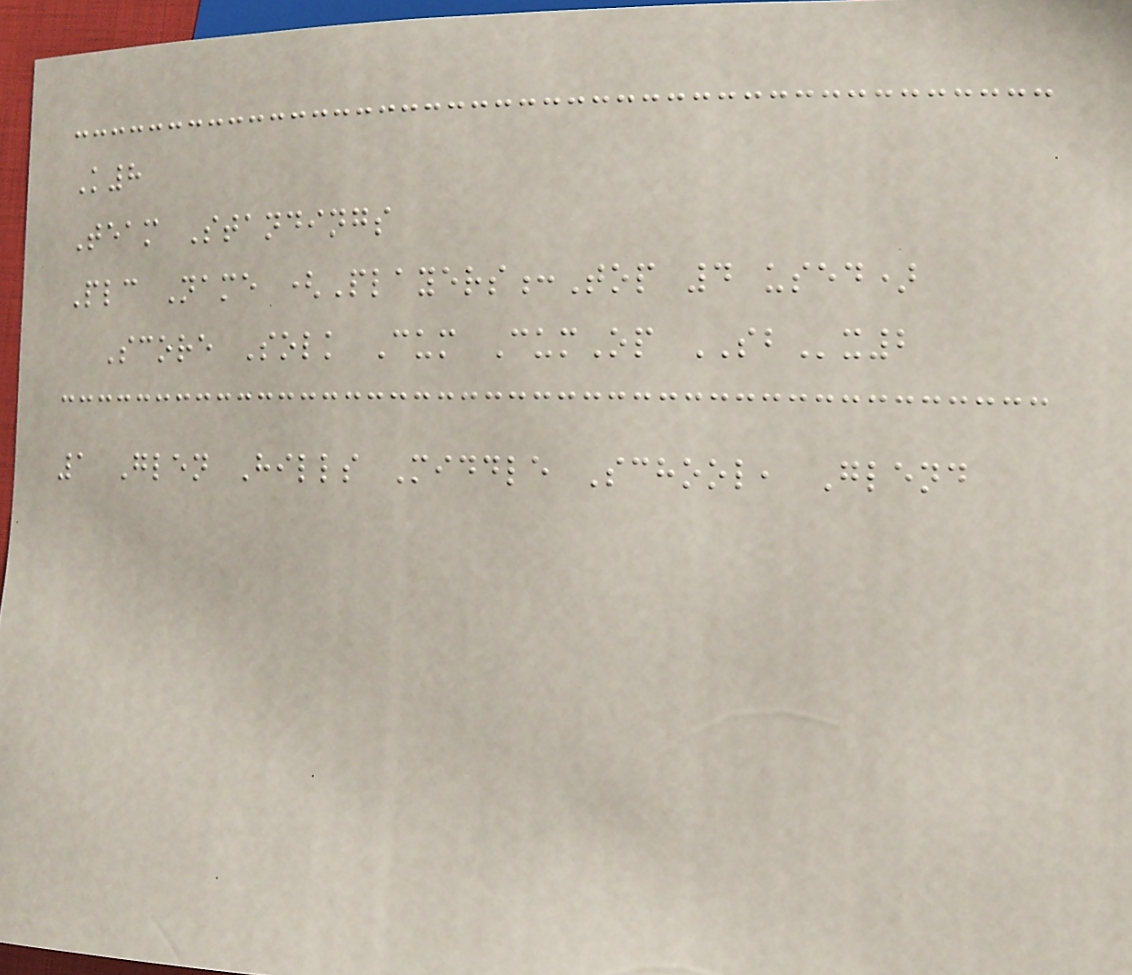K8
Team Standings
Plc Name (Players:Top 4 used)
Score Solk Cum CumOp SBx2
1 Glen Hills Middle School, Glend
